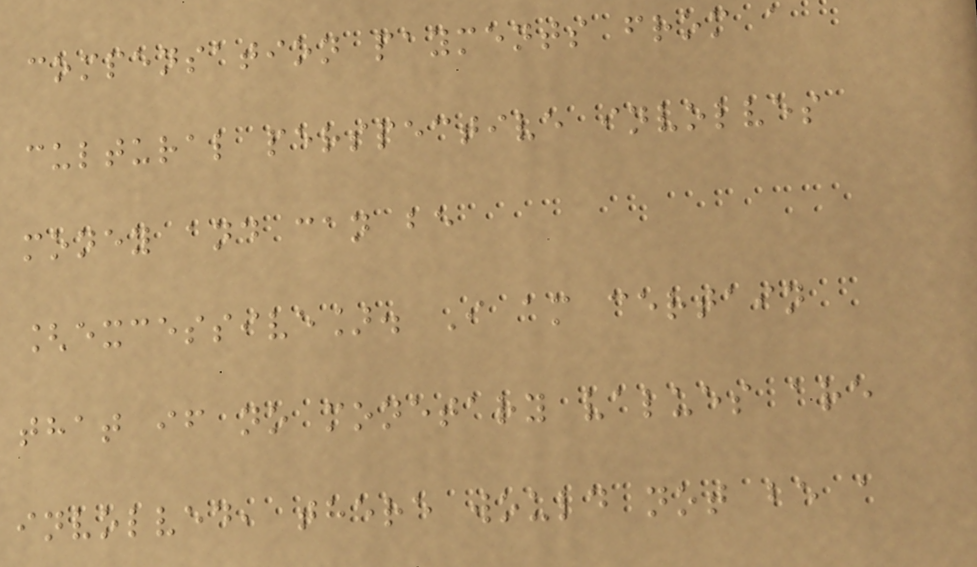compensation payments from a
cultural perspective involves
money and can be
[excessive]. I am certain
that if no monetary values are
involved, there would not be a
